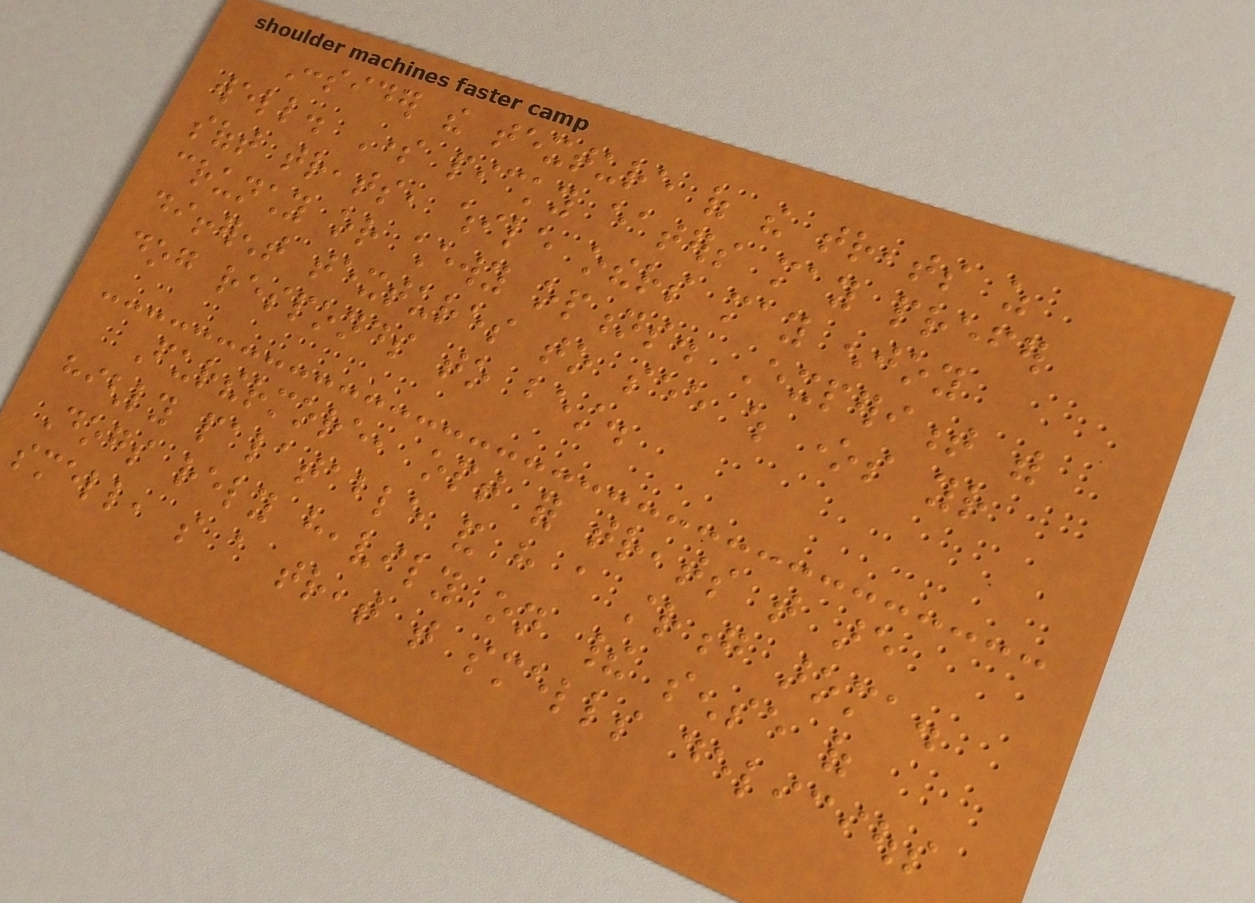Consider the texture of the treats as
well. Some picky eaters may prefer
soft treats, while others may enjoy
crunchy or chewy options. Experiment with
different textures to see which ones your
dog responds to best.
Furthermore, opt for treats that are
highly palatable and have a strong aroma.
Dogs rely heavily on their sense of
smell, so a treat that smells delicious
